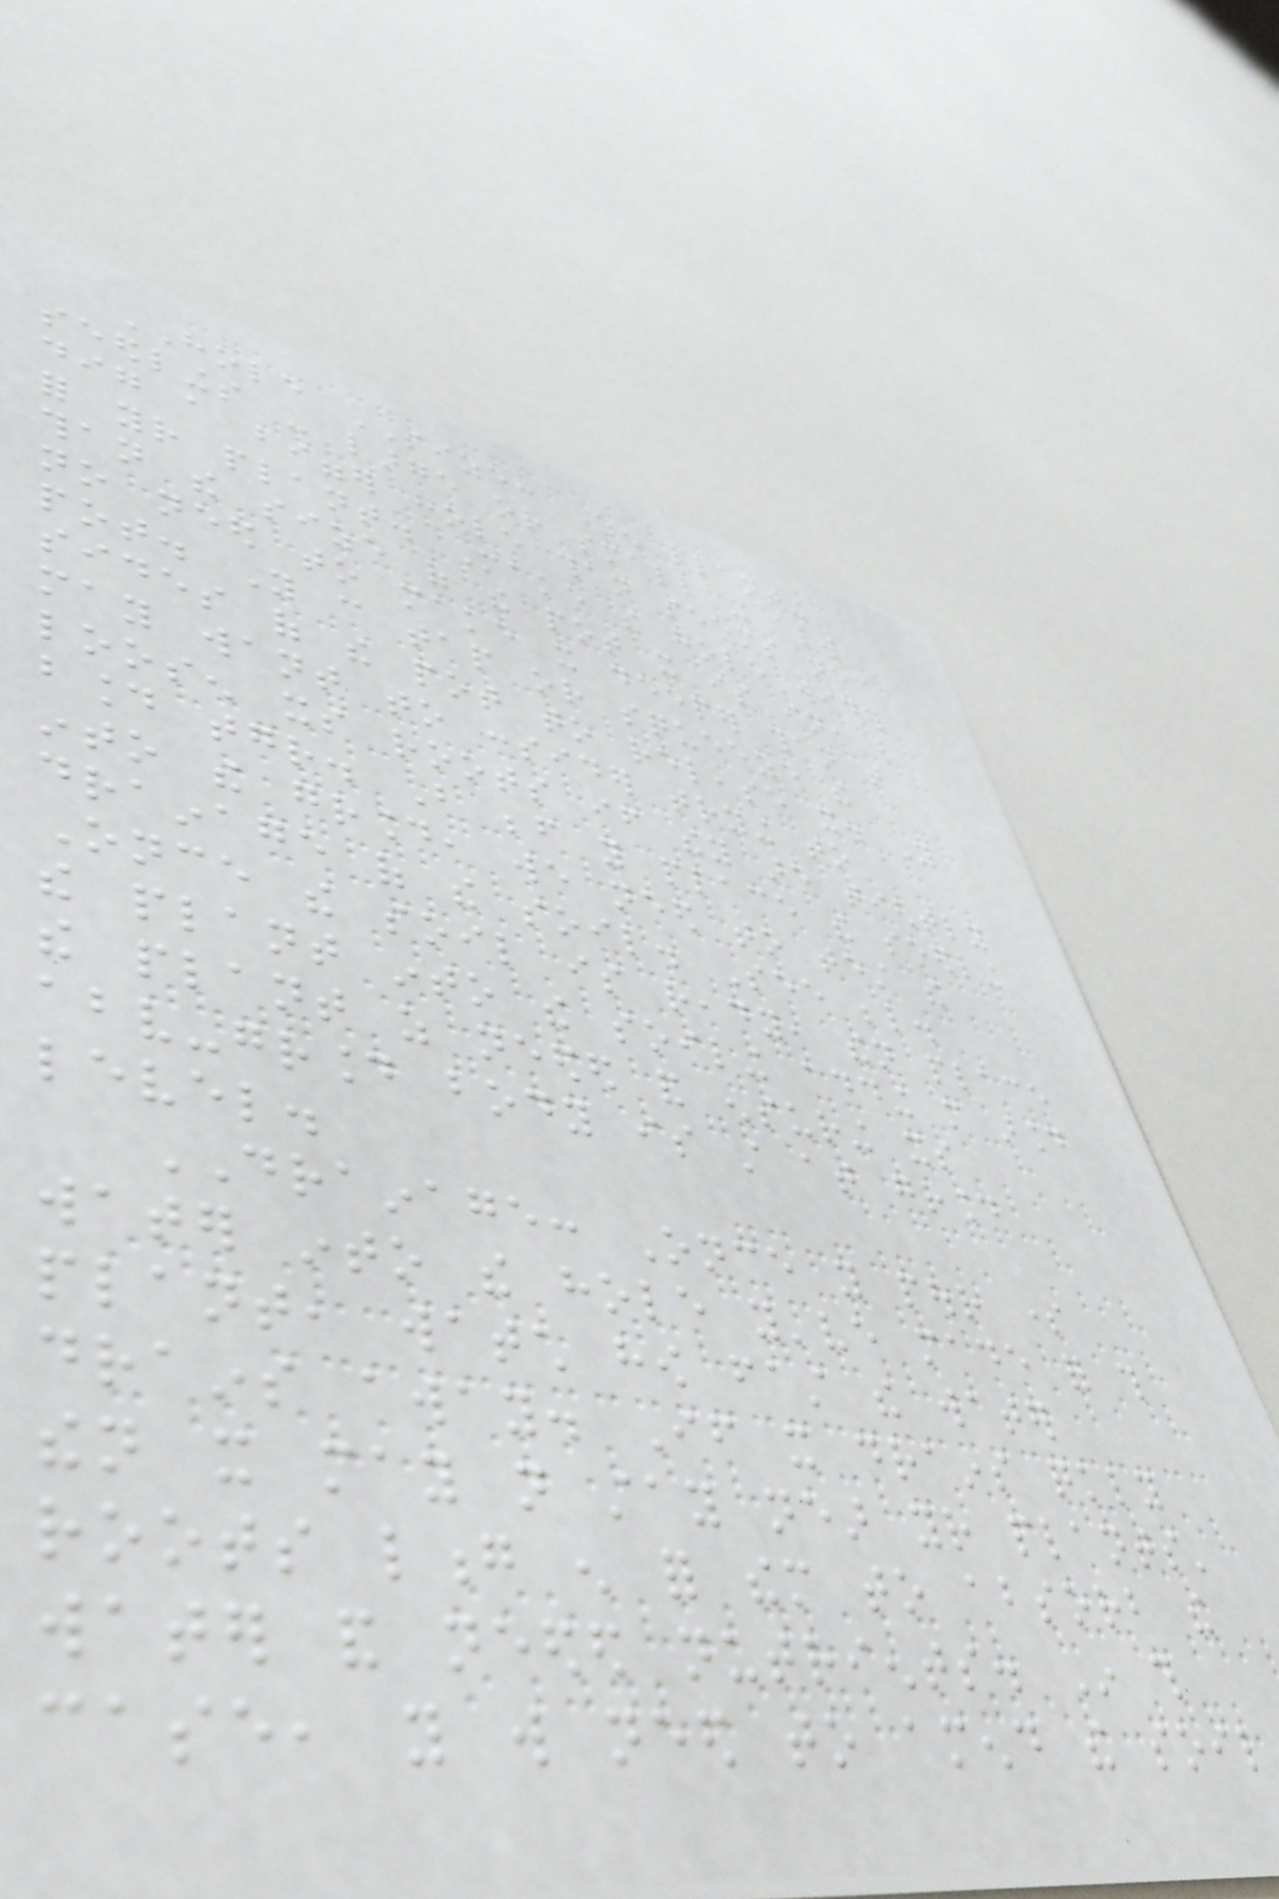HOLE SIZE: When planting
seedlings - large or small - always
dig a bigger hole than seems necessary
for your plant. Make the hole wider
than the size of the pot it is in, but
no need to make it deeper than that
pot. You can tap or squeeze the
sides of the pot to release it. You
may want to consider trying to
loosen its roots if they are tightly
bound together. But before you place the seedling
into the ground, we need to test the
drainage of the soil. See below.
Once the soil is ready, then place
the plant into the soiling adding more around
the plant as needed and ensuring its
above-ground body is still at ground
level.
DRAINAGE: Once you pour some
water into the hole you've made for this
plant, watch how fast the water
drains away. If it drains quickly
then it may not stay near your plants'
roots long enough for them to absorb the
water and needed nutrients. In this
case, you will need to amend the soil
